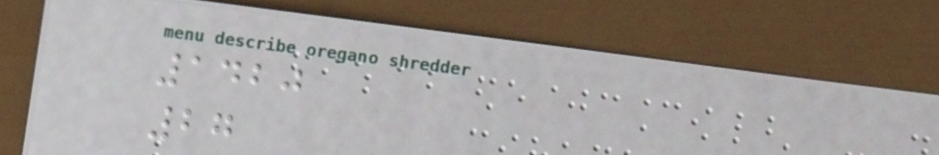1420
27
